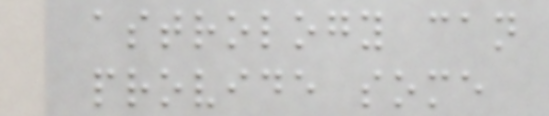astrology can
provide some
